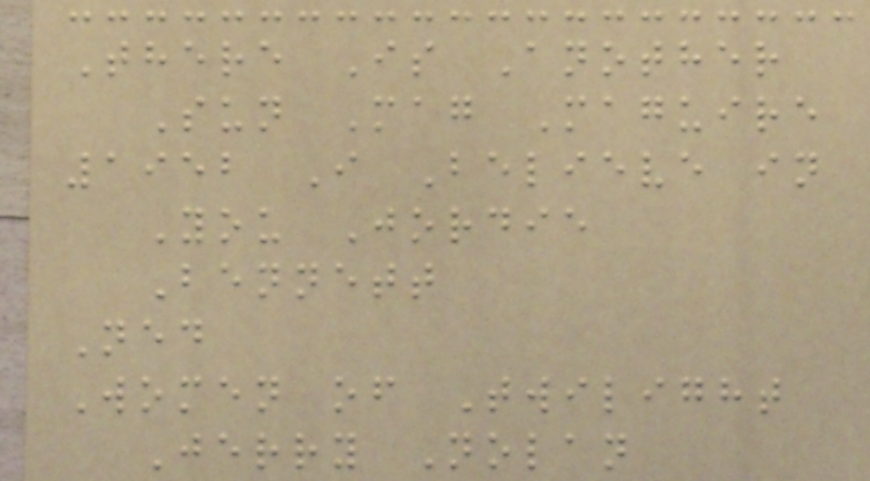There Is Another
Sun Mag Maguire
1952 I Believe in
You Jordie
Bennett
Ned
Women of Twilight
Jerry Nolan
